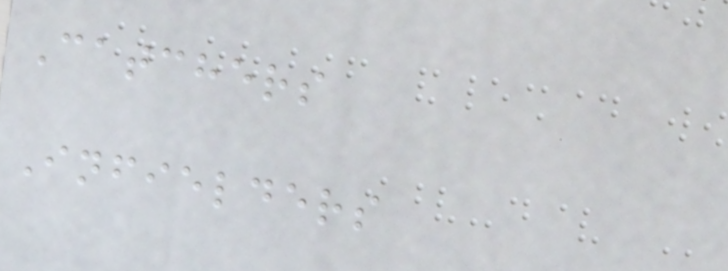Catchers
Infielders
